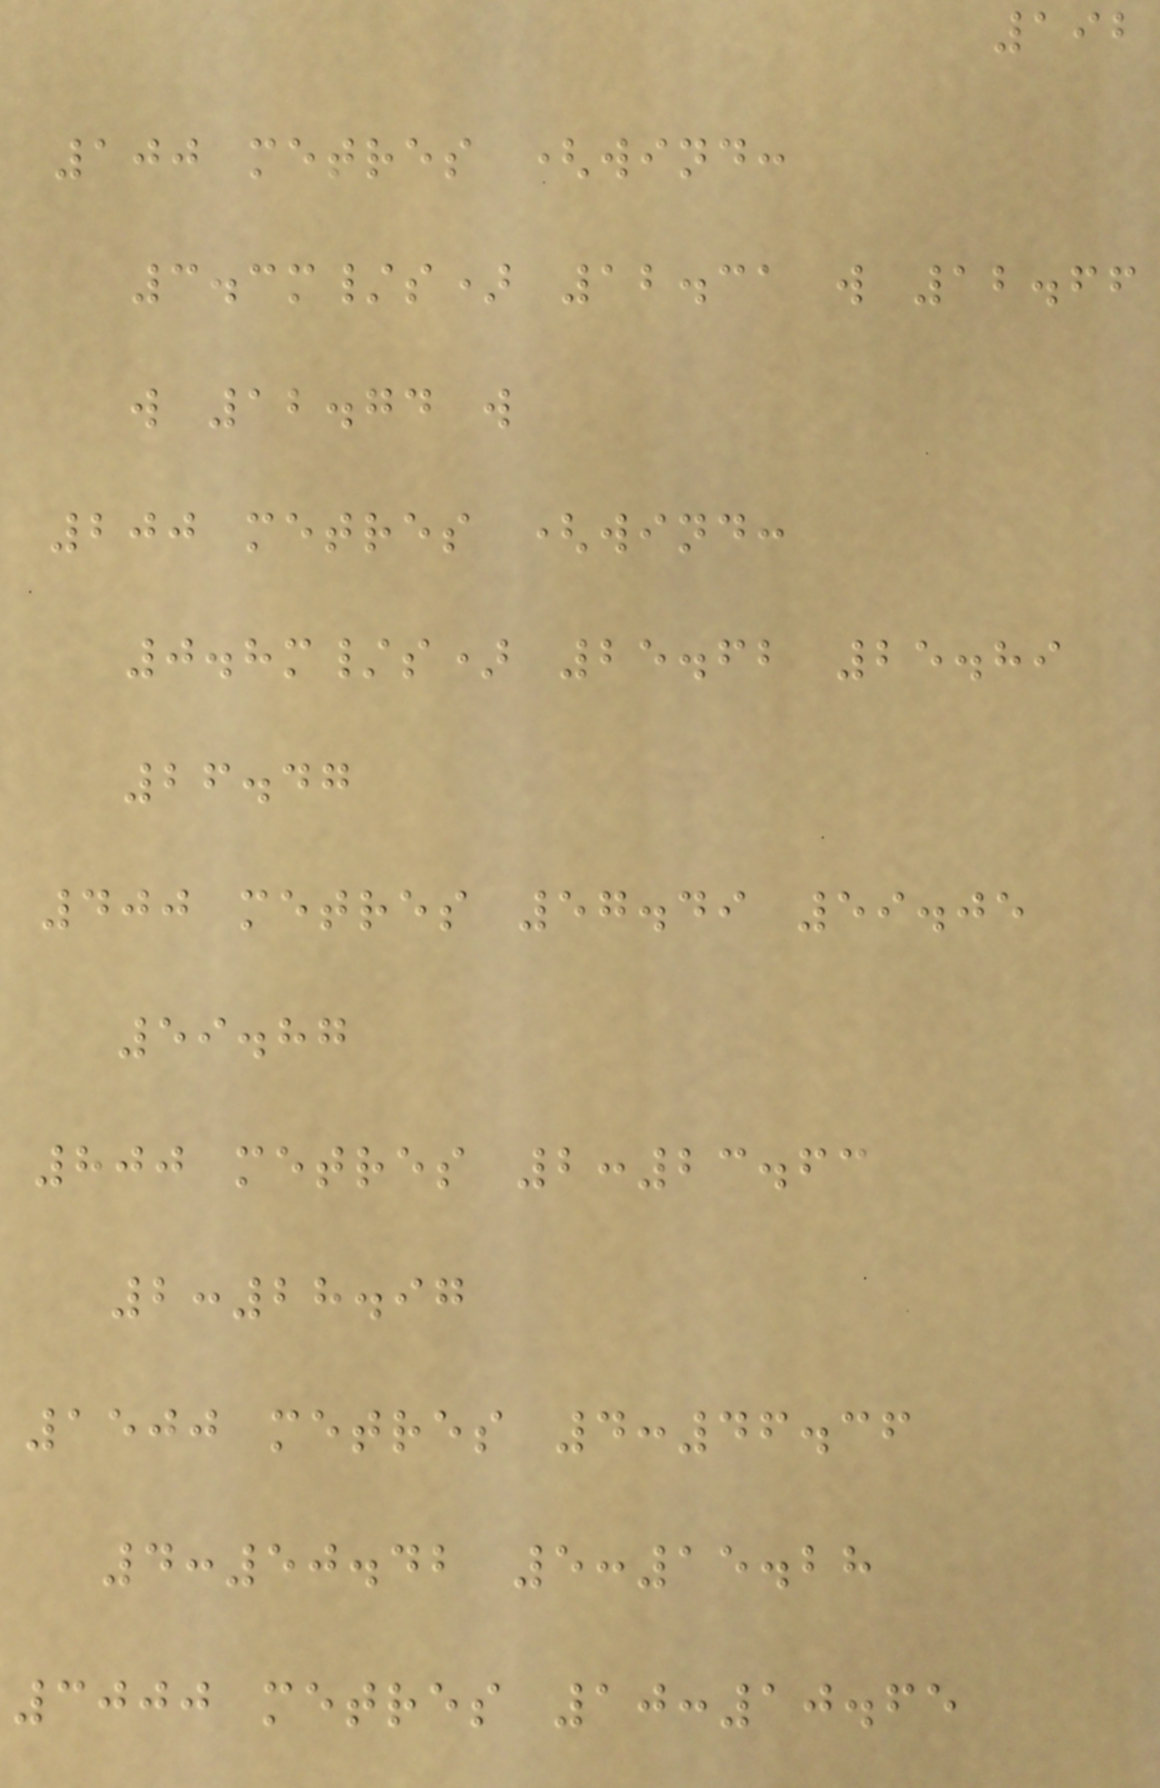192
100 metres (wind:
3.3m/s) 12.31 w 12.66
w 12.74 w
200 metres (wind:
0.8m/s) 25.62 25.89
26.47
400 metres 57.49 59.05
59.87
800 metres 2:23.63
2:28.97
1500 metres 4:46.36
4:50.42 5:15.28
3000 metres 10:10.65
